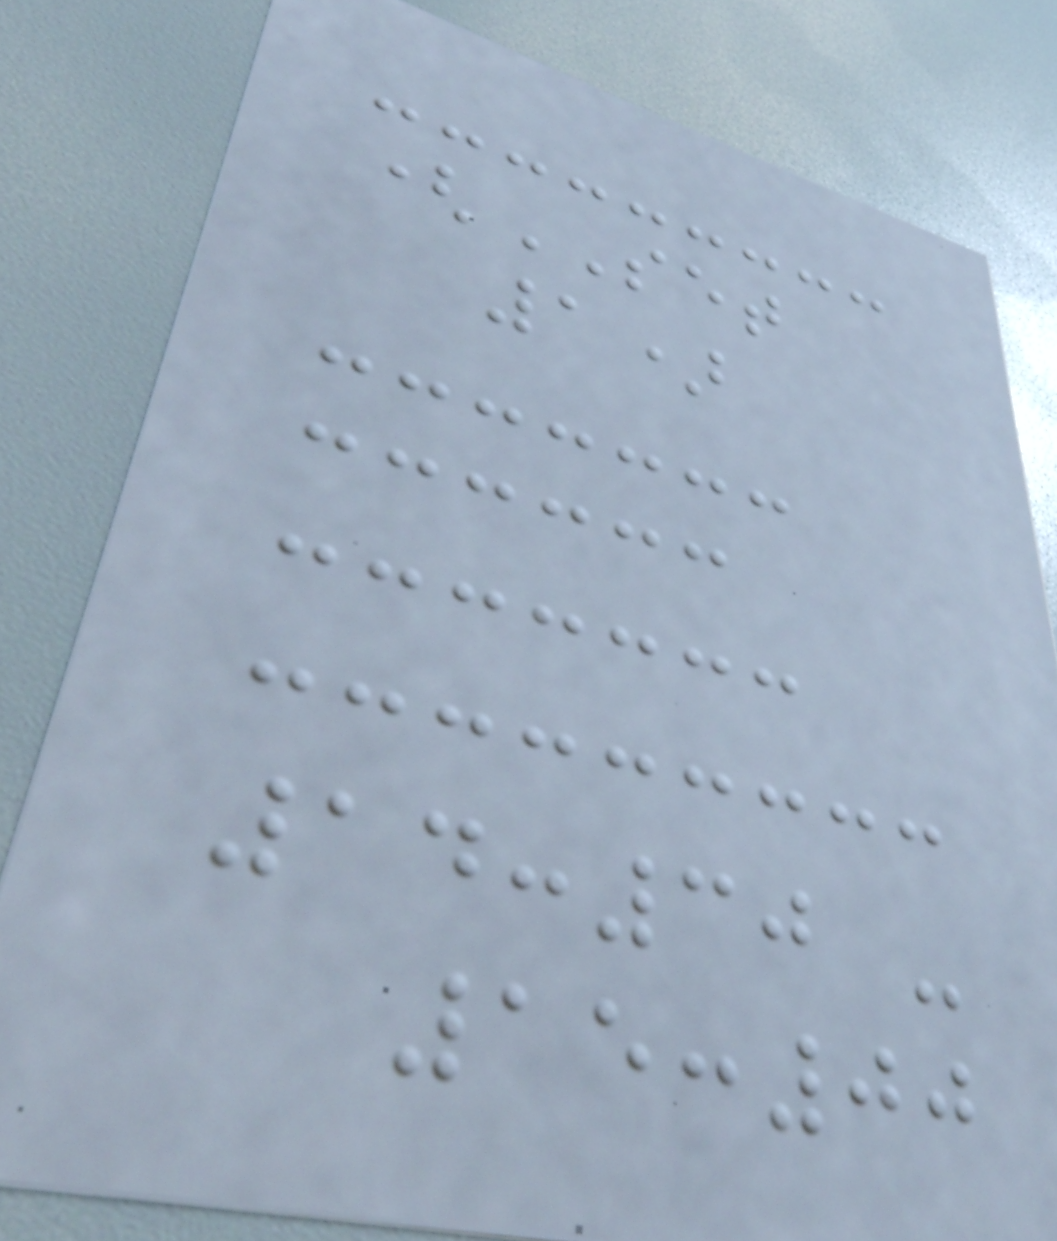(SET
1)
14:30 -
15:00
